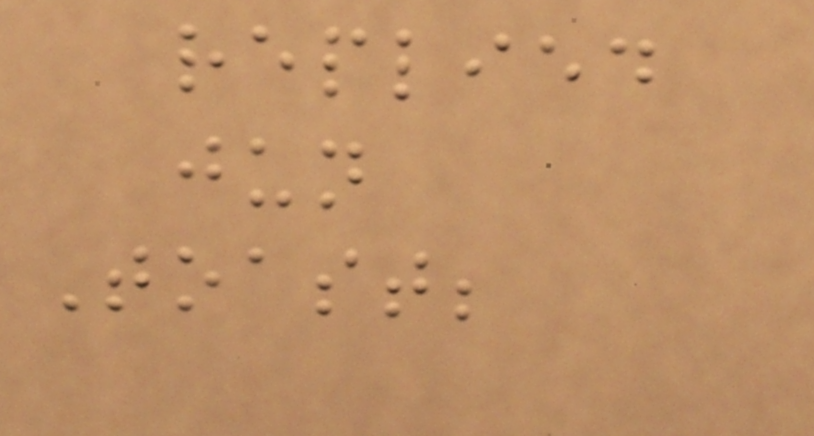replied
jun
Toast;
